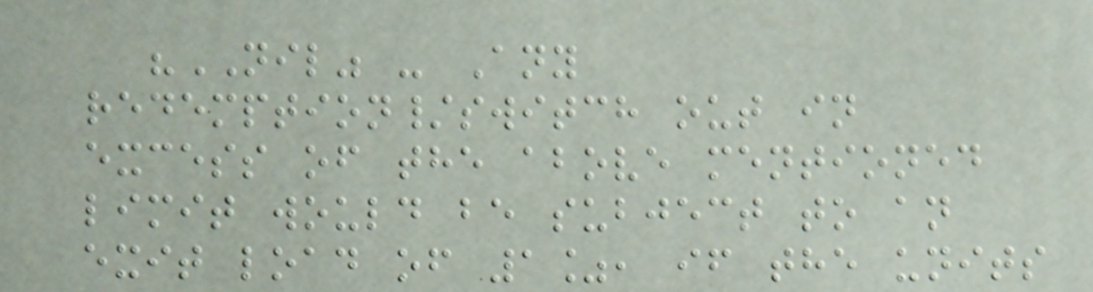"NIL" - Any
redemption/switch out in
excess of the above mentioned
limit would be subject to an
exit load of 1%, if the units
